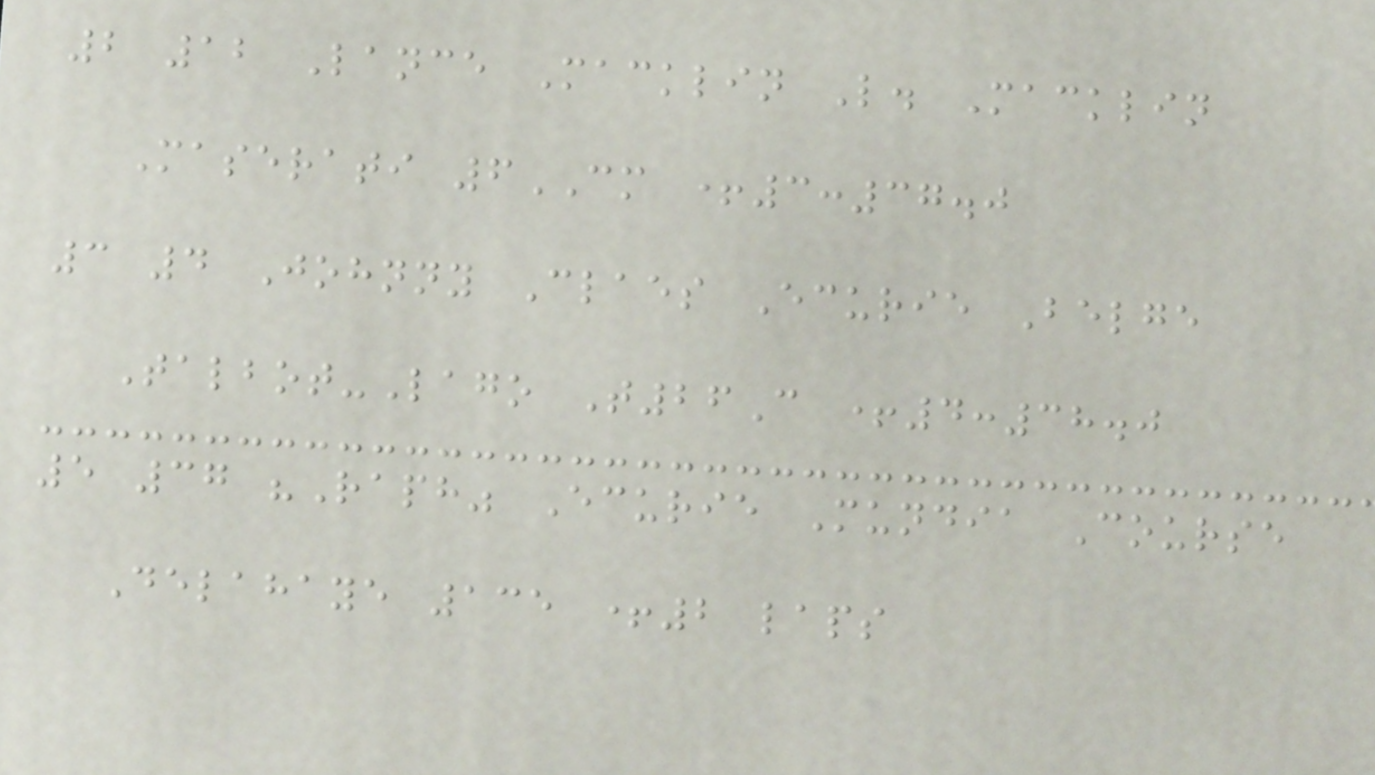2 12 Lance Macklin L. Macklin
Maserati 6CM +3:37.0
3 4 Johnny Claes Ecurie Belge
Talbot-Lago T26C +4:38.0
5 37 "Raph" Ecurie Mundia Course
Delahaye 135 +2 laps
